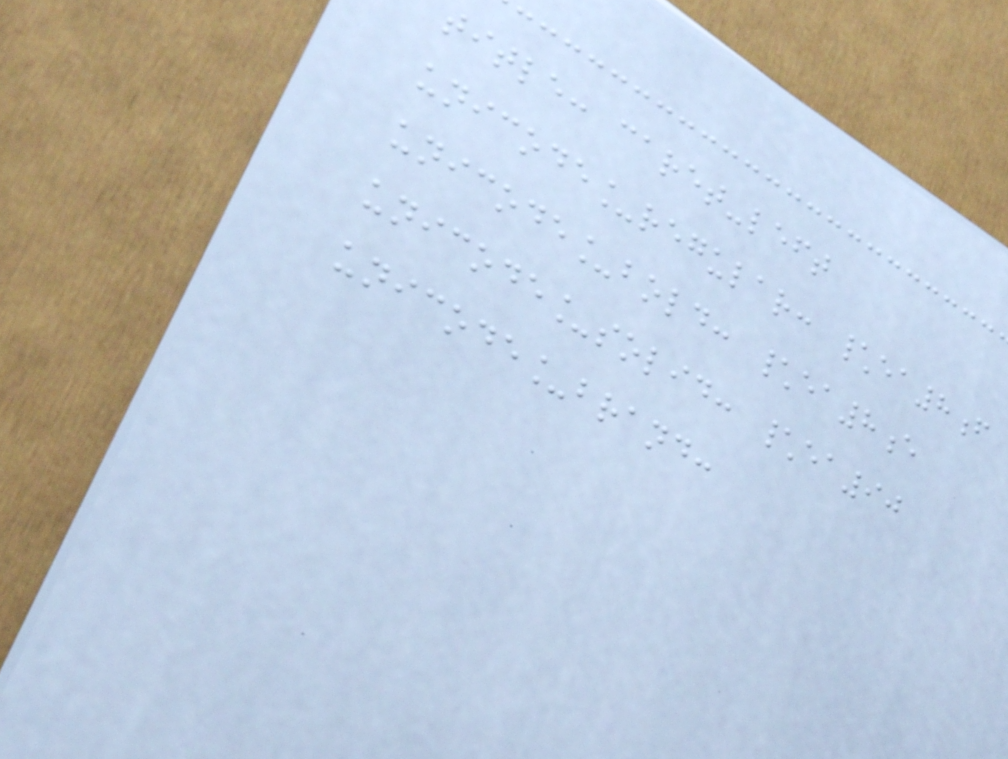title: caret-left
unicode_regular: \ea8f
unicode_bold: \ea8e
unicode_solid: \ea90
unicode_brand:
